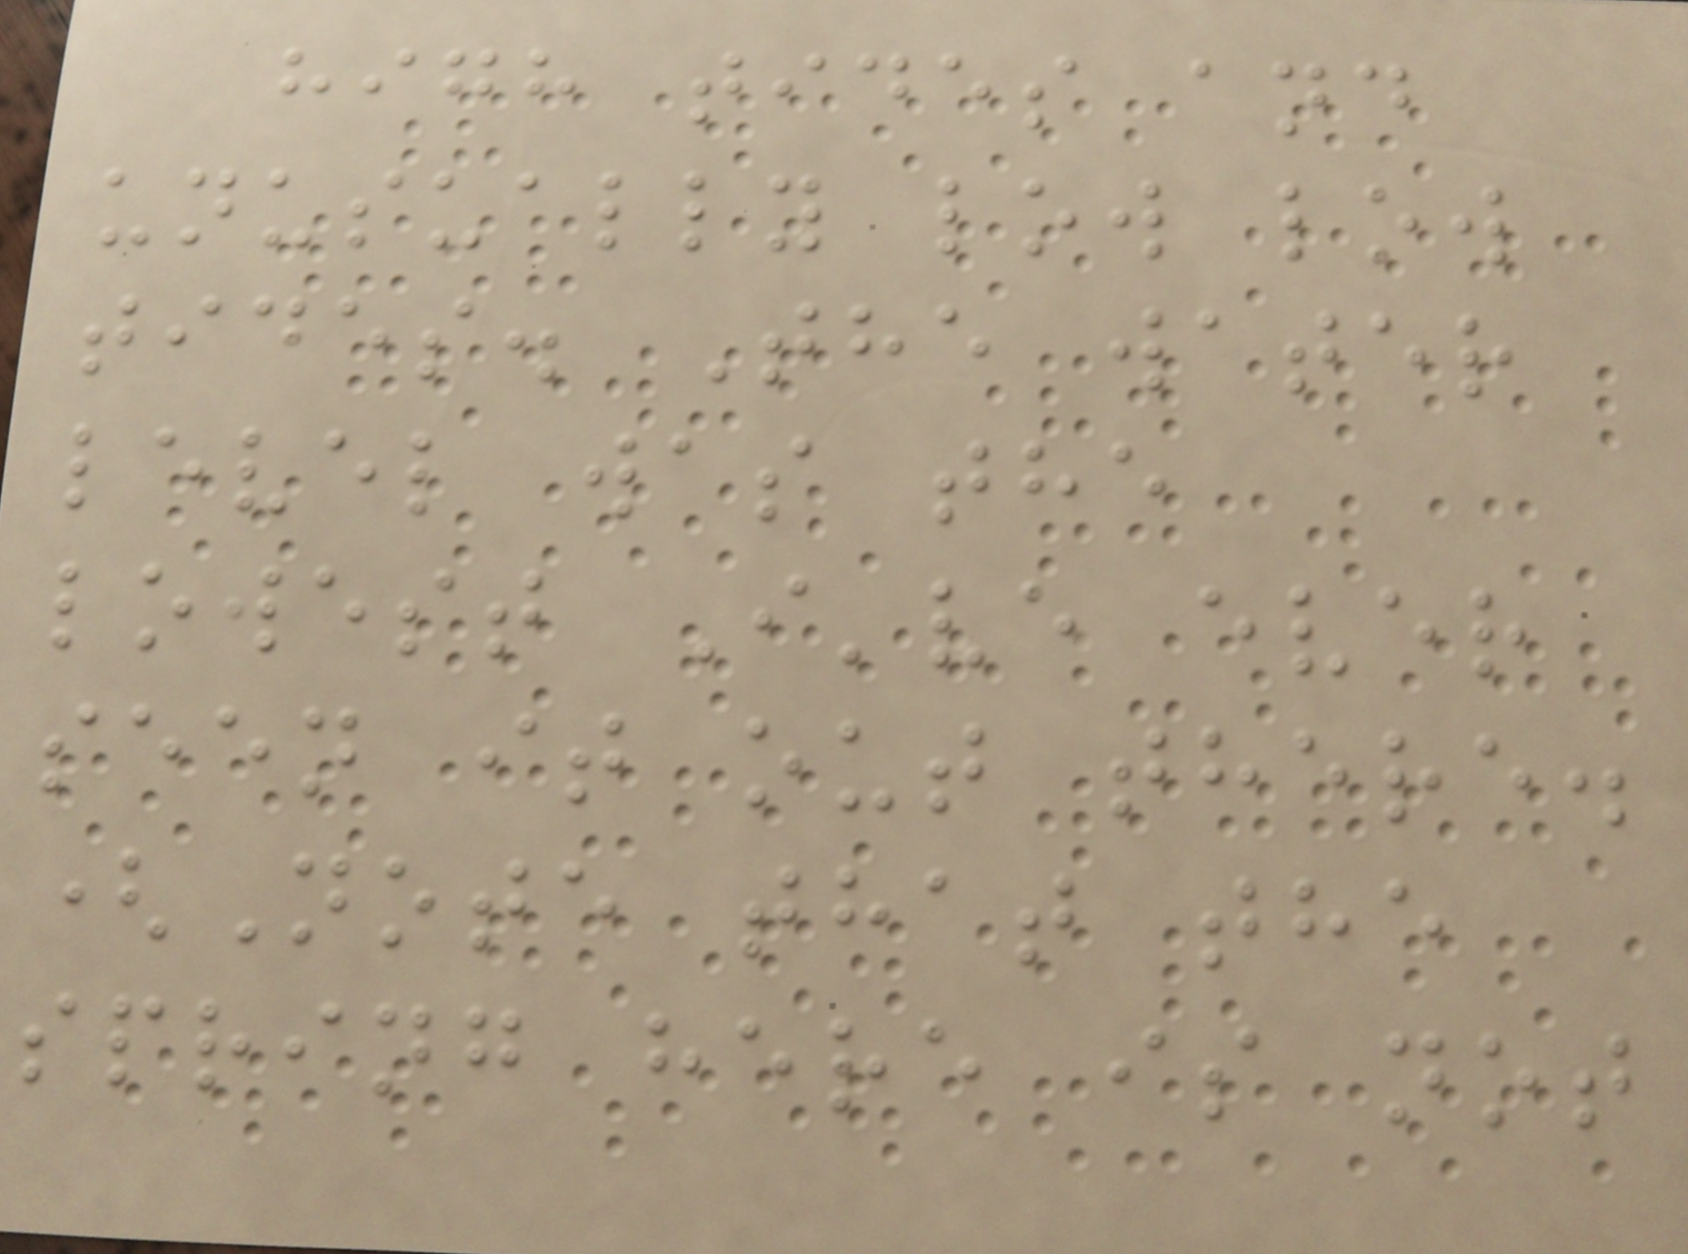high tides and
unusually low low
tides. The water
level was the
lowest I've ever
seen it out there.
(Note that the
spring here is not
